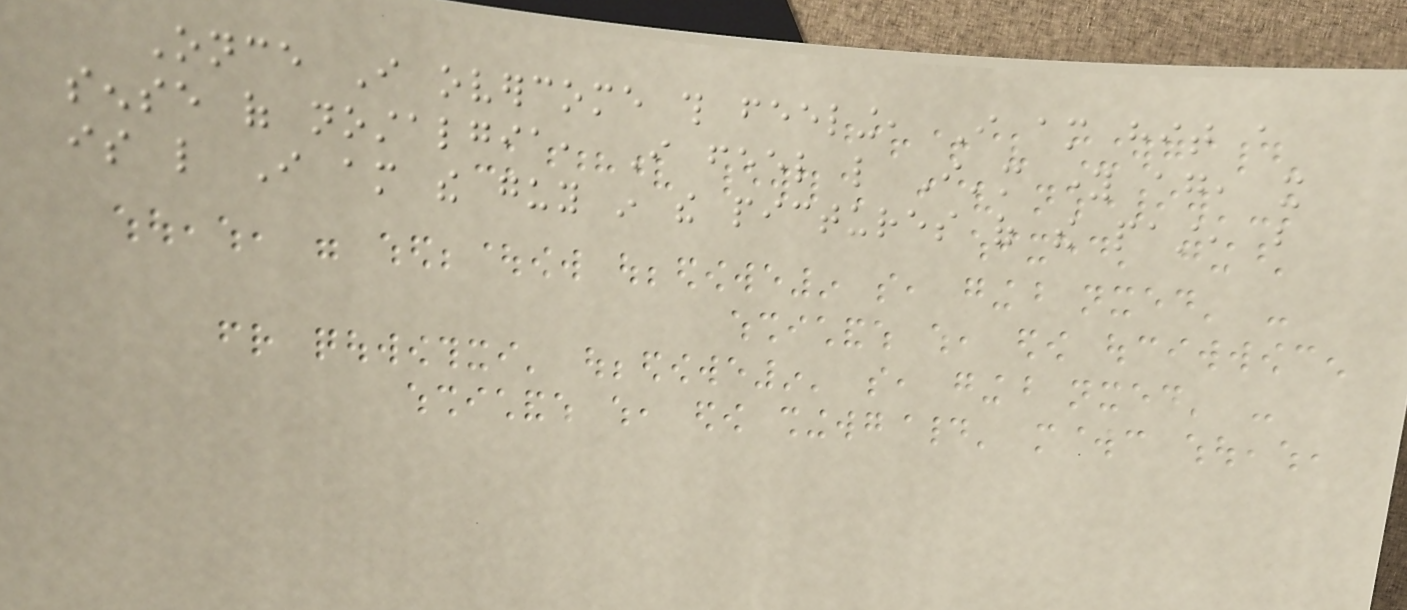Once I overcome this feeling, I am hit a
sense of nostalgia, I feel like I'm young again, it
is like I am the guy in the pictures of the past, but
